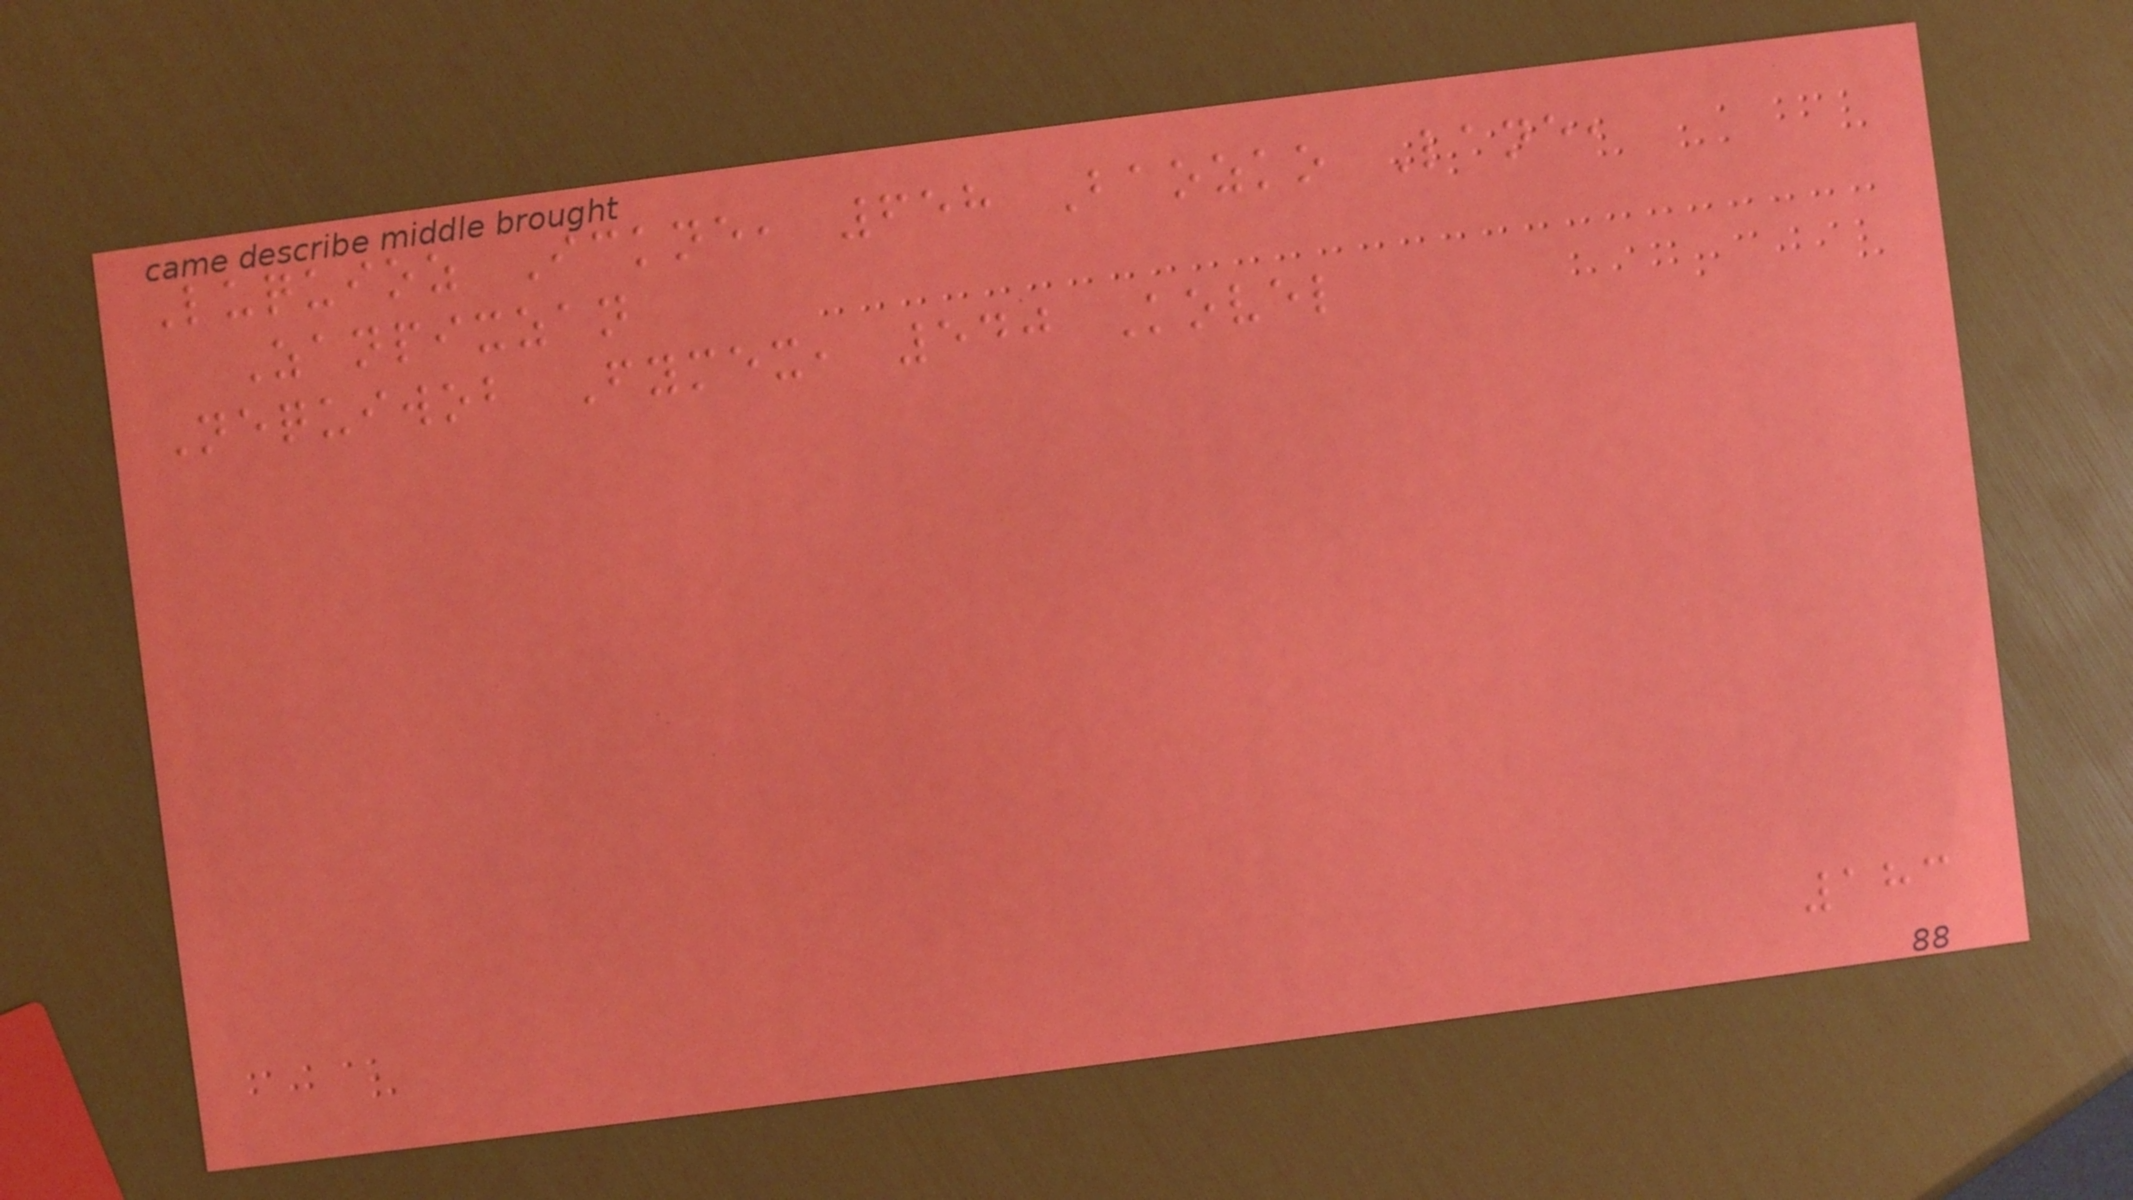Luquioz Ickne, 658 Baozko Lane,
Zanpixzan
Nequiwob Fymex, 540 Kovel
183
